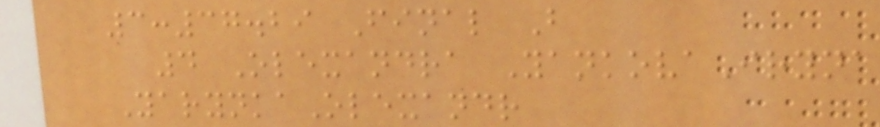3:37.29 Final B
4 Olexandra YankovaIryna
YarynkaOlexandr
